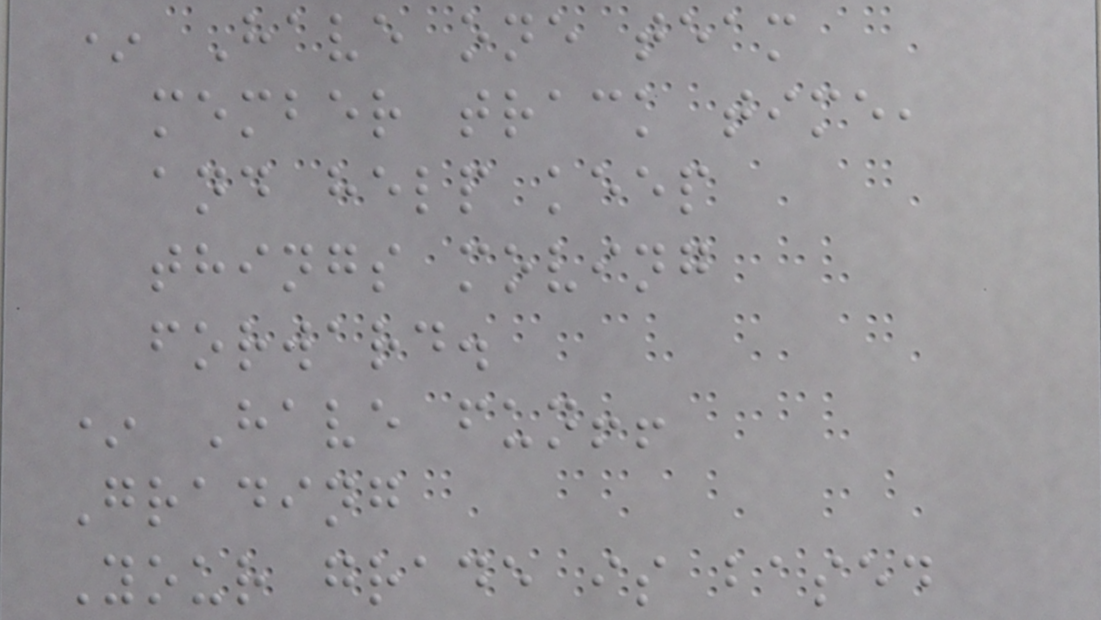* Have one team
member track time,
and help keep
things moving
forward.
* Have fun!!
Grading
Your grade is based
